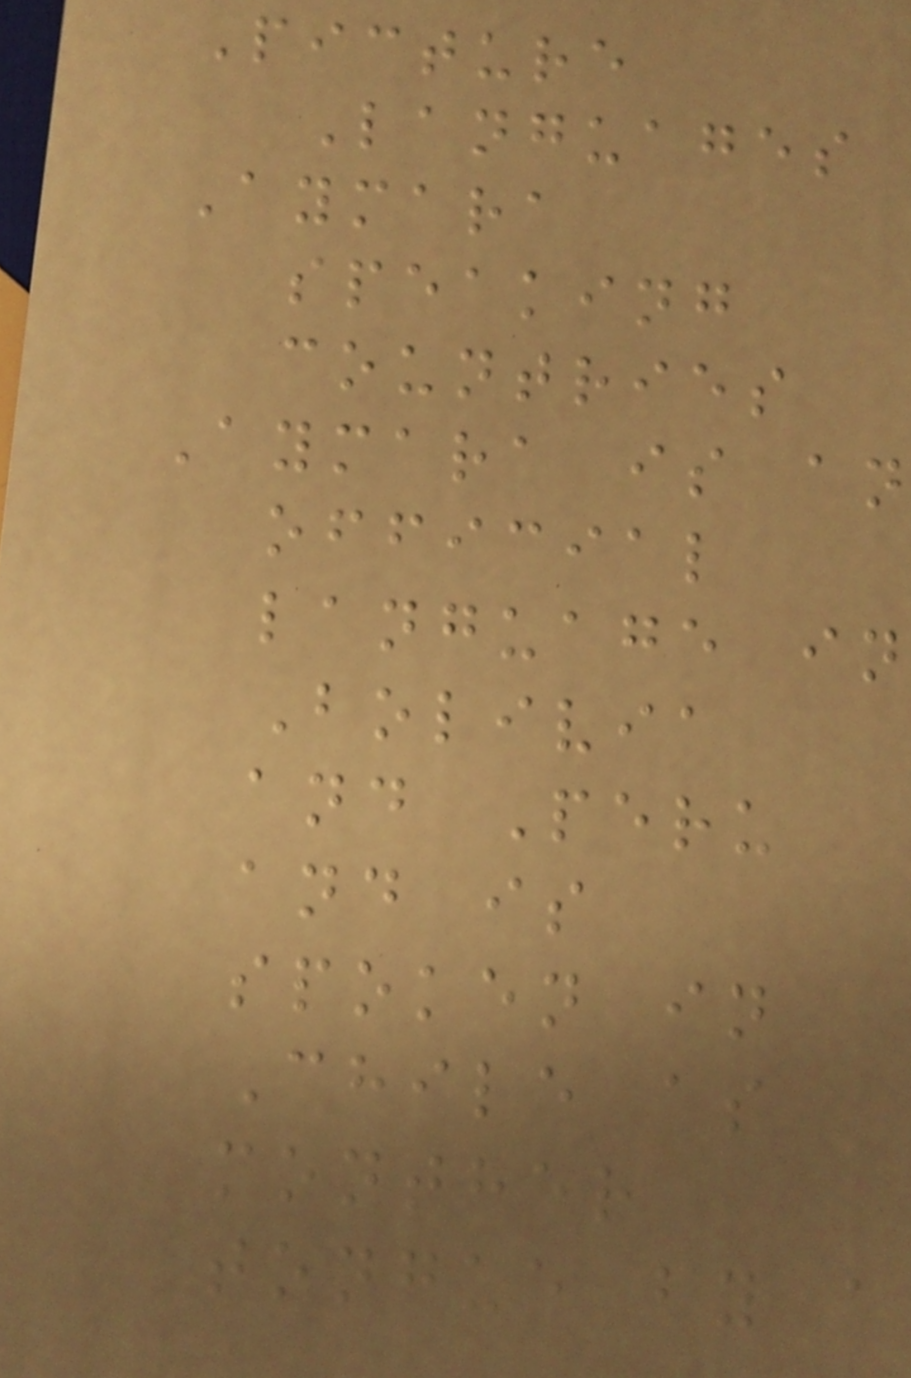Picture
Languages
Aymara
speaking
countries
Aymara is an
official
language in
Bolivia
and Peru
and is
spoken in
Chile as
monther
tongue by a
